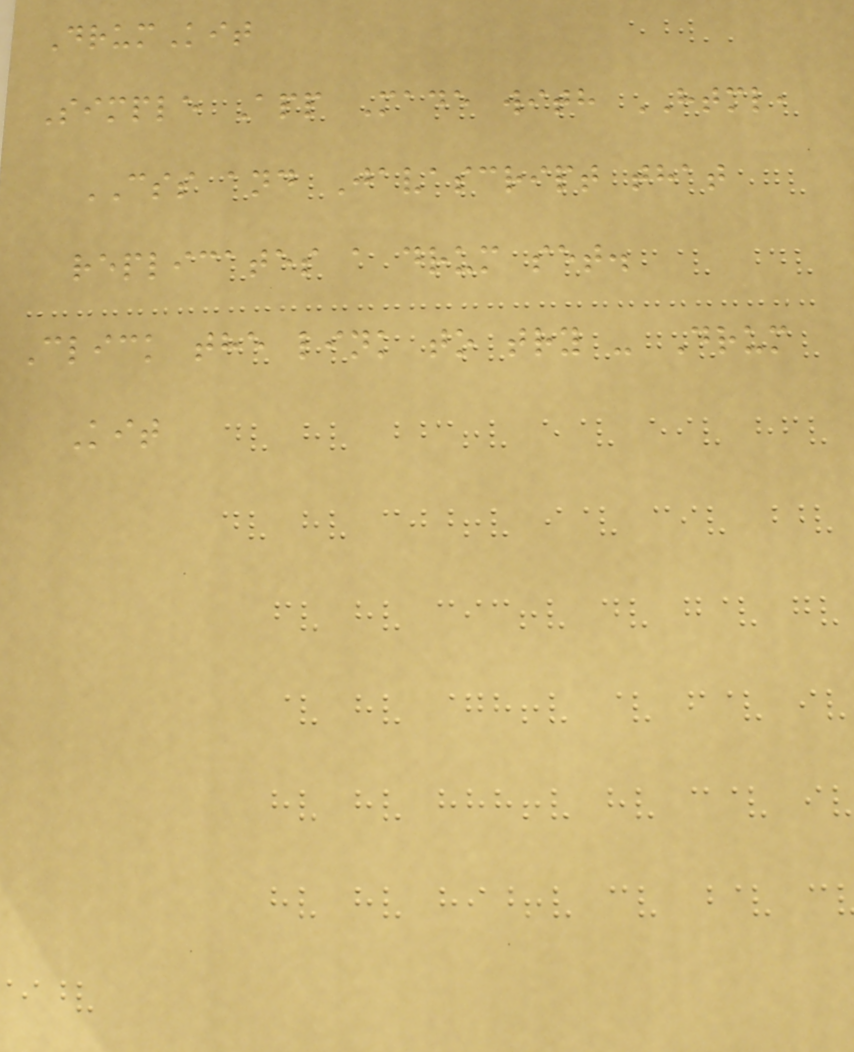DrumKit
Simple App Made with HTML,
CSS and Javascript that
replicates a drum set.
Click the link to try - Drum
Kit
